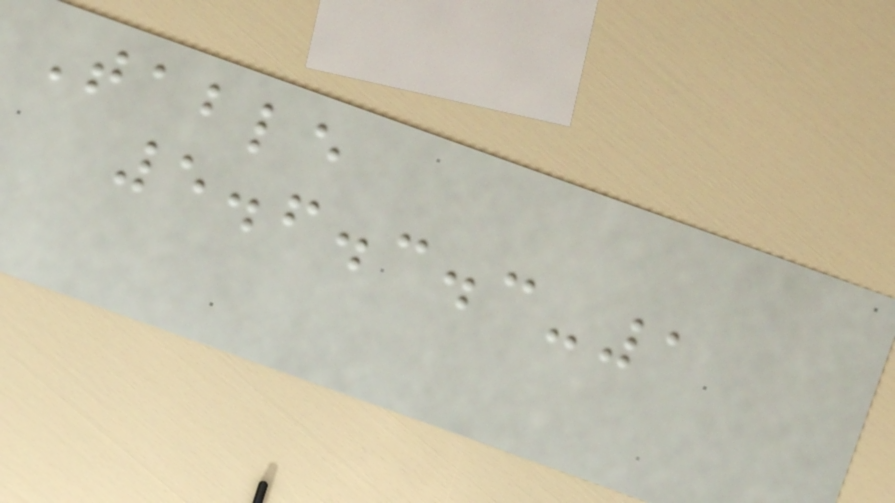Table
5.6.3.3-1
